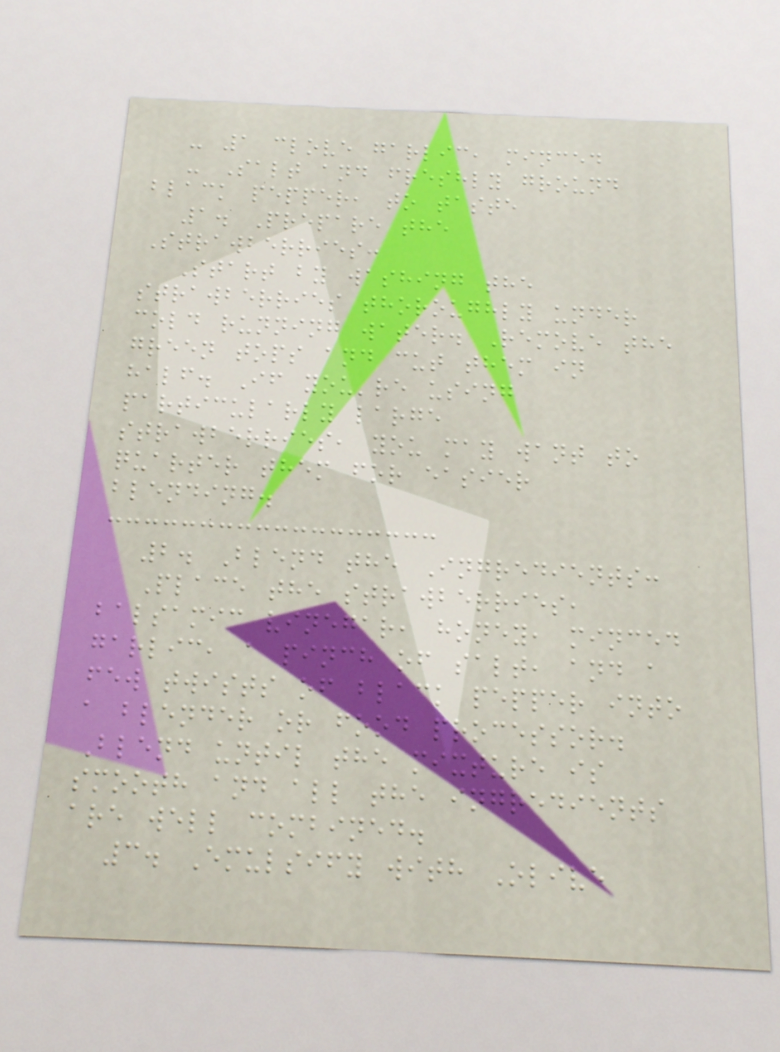- 1 clove garlic, minced
- Salt and freshly ground
black pepper, to taste
1. Prepare the
Strawberries:
Start by washing the
strawberries thoroughly under
cold running water. Remove the
green tops and cut them in
half. If you're using
particularly large
strawberries, you may want to
quarter them for easier
blending.
2. Blend the Ingredients:
Place the strawberries,
balsamic vinegar, honey, minced
garlic, a pinch of salt, and a
few twists of black pepper into
a blender or food processor.
Blend until the mixture is
smooth and all the ingredients
are well combined.
3. Emulsify with Olive
